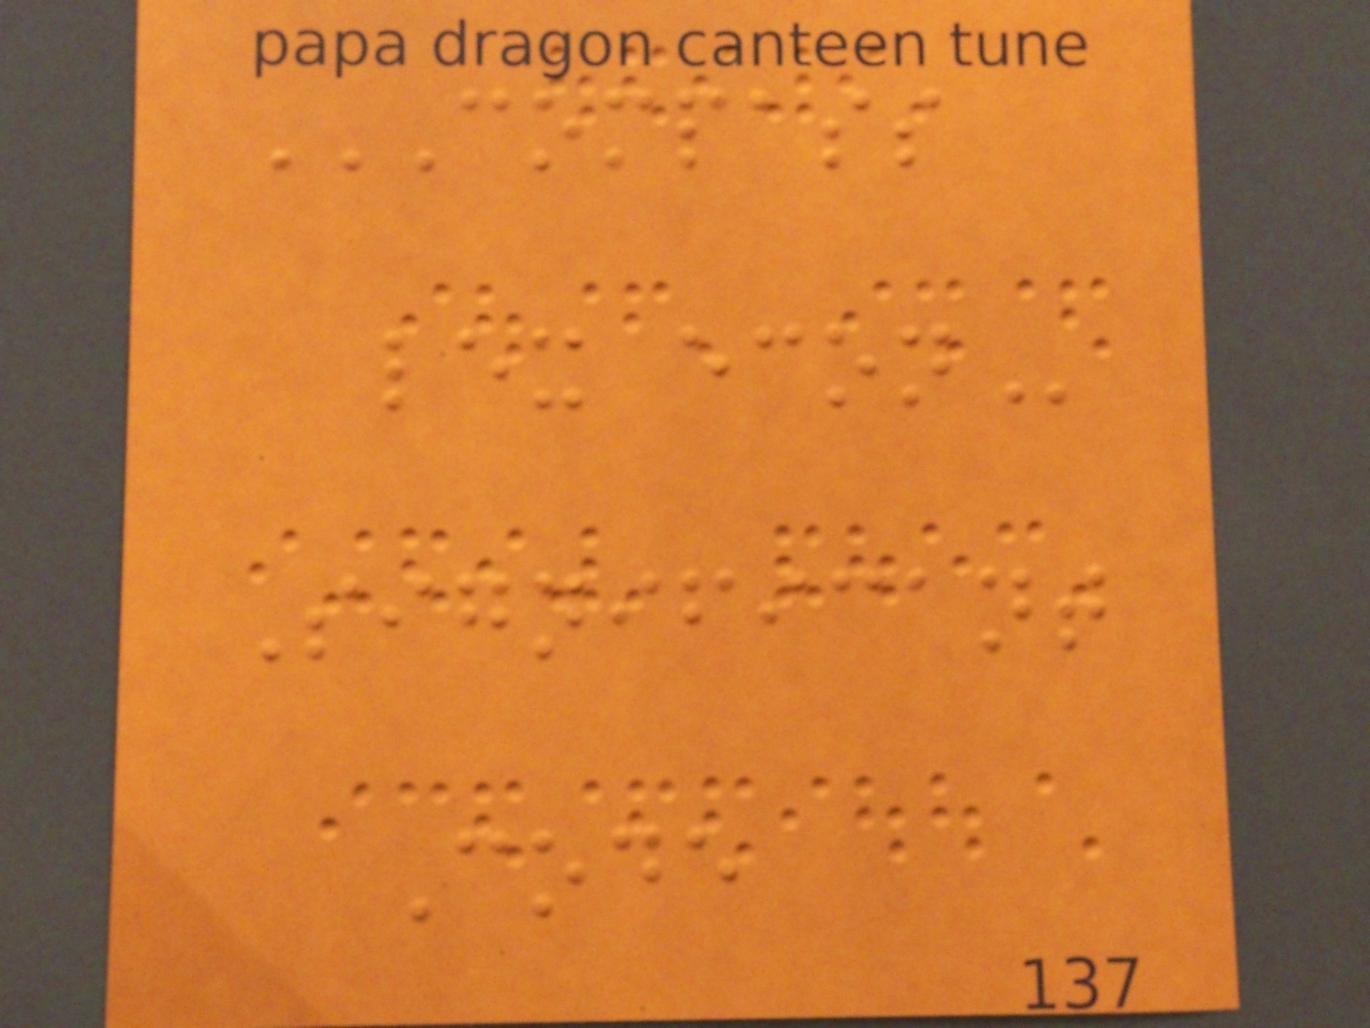COMPASS
LEX ECON
Significant
Code
